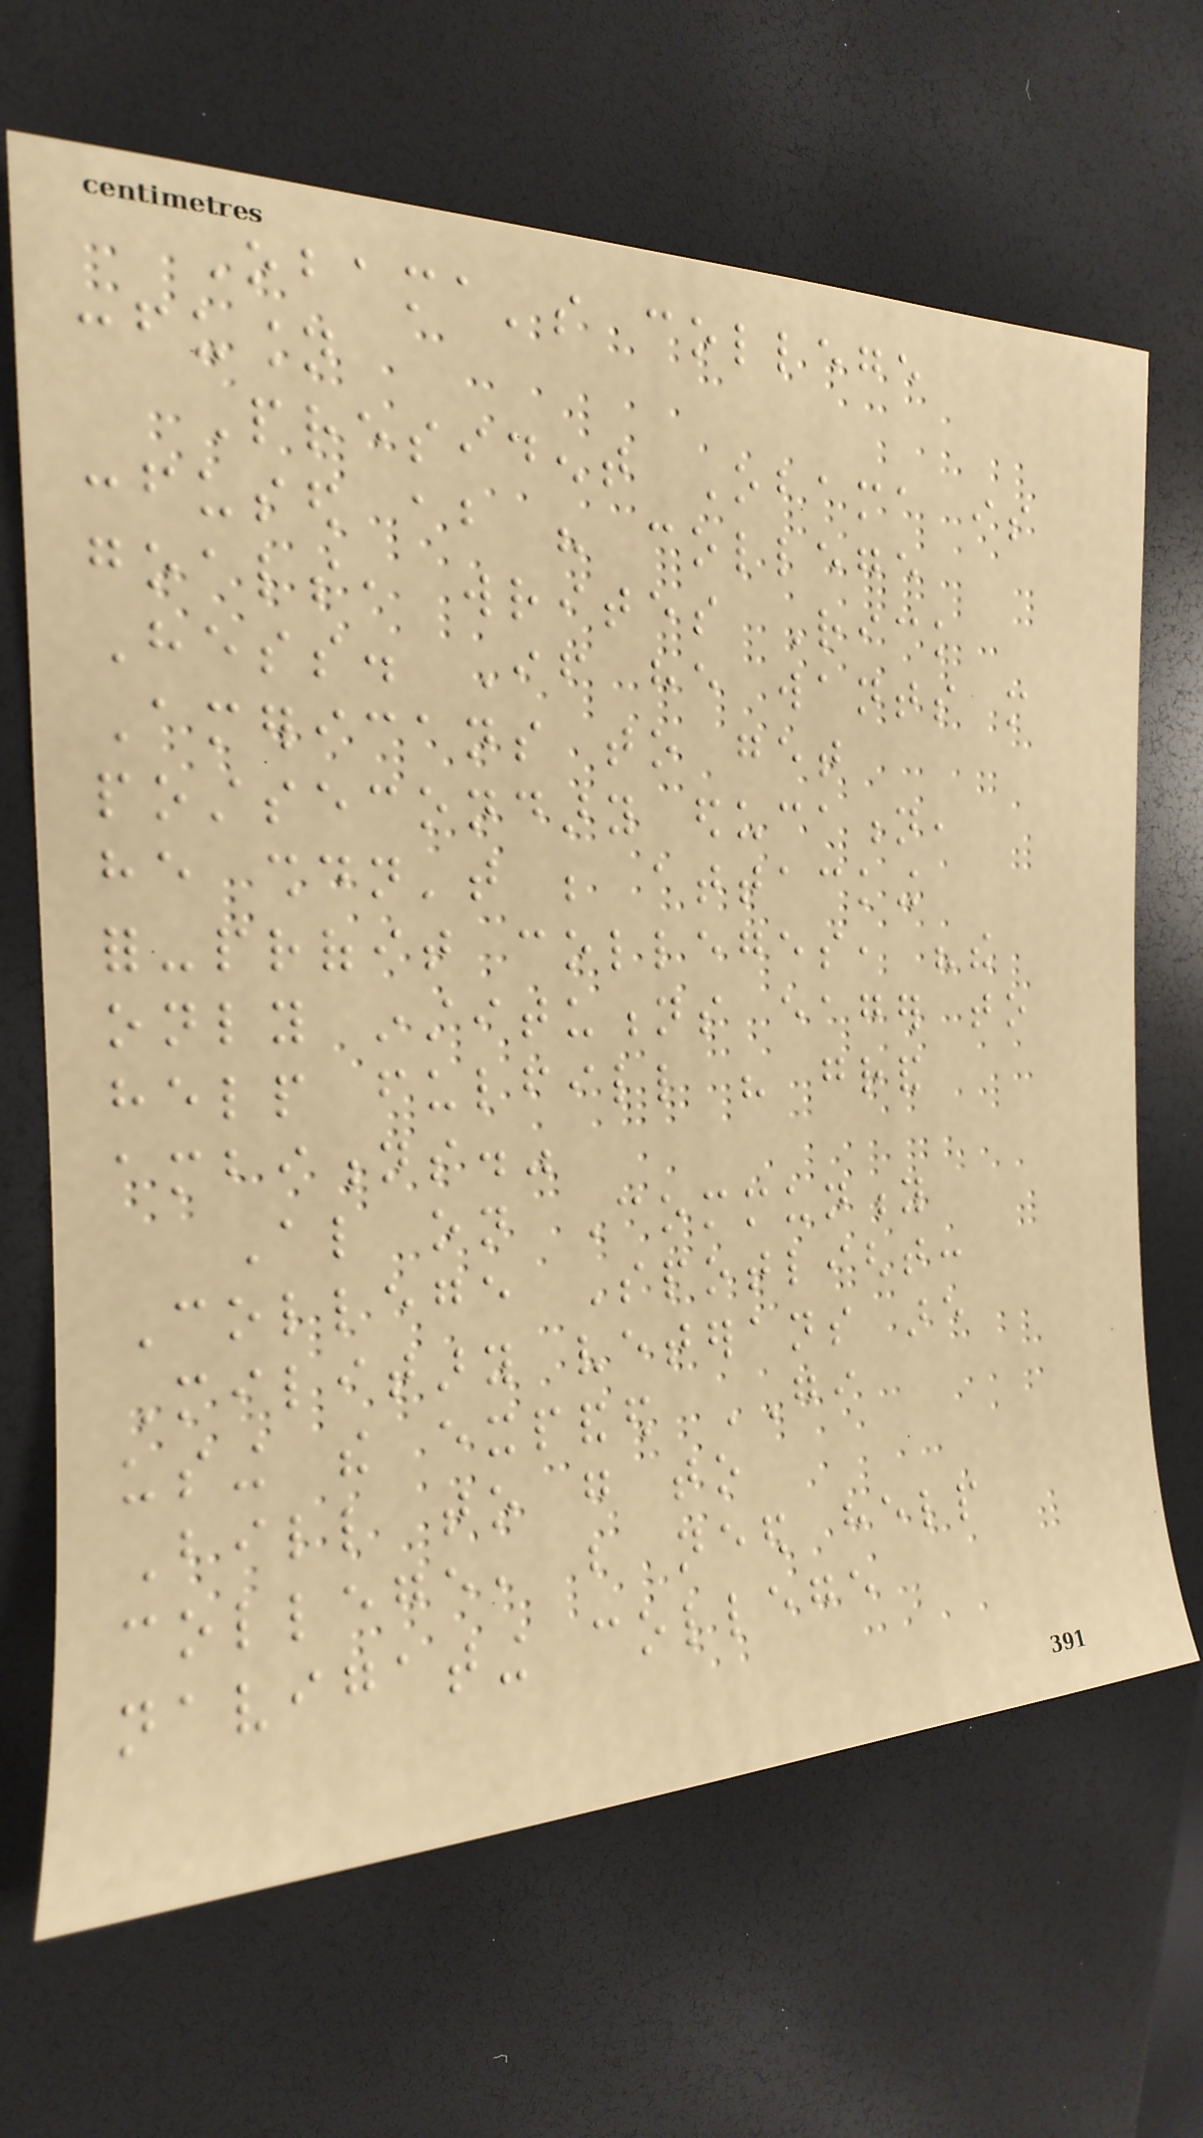Obama's college
confusion
President Obama is
confused about his college
goals, writes Rick
Hess. If he wants more
Americans to get
postsecondary education,
he shouldn't be attacking
for-profit colleges, "the
only institutions eager to
help fulfill his grand
ambitions."
Also on Community
College Spotlight:
Military veterans are
using the expanded GI
Bill to go to
college, but need help
navigating college
